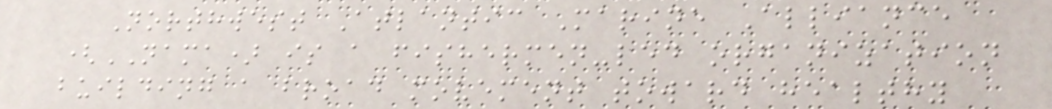Northwest Atlantic Marine Alliance
(NAMA) is a fishermen-led organization
building a broad movement toward healthy
